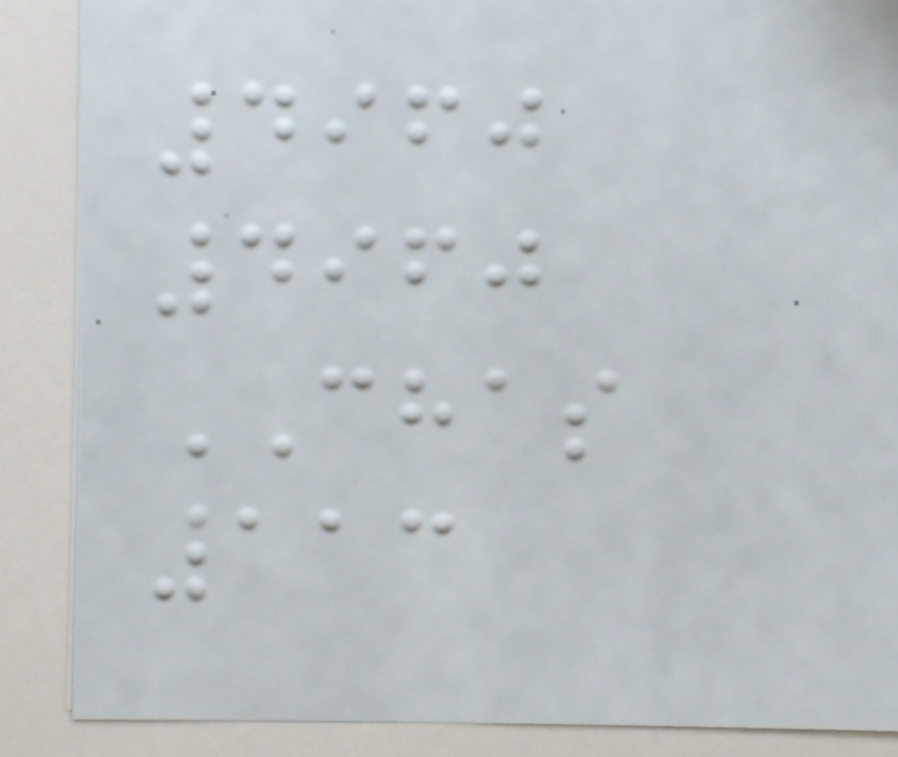4960
4960
CHAS
113
